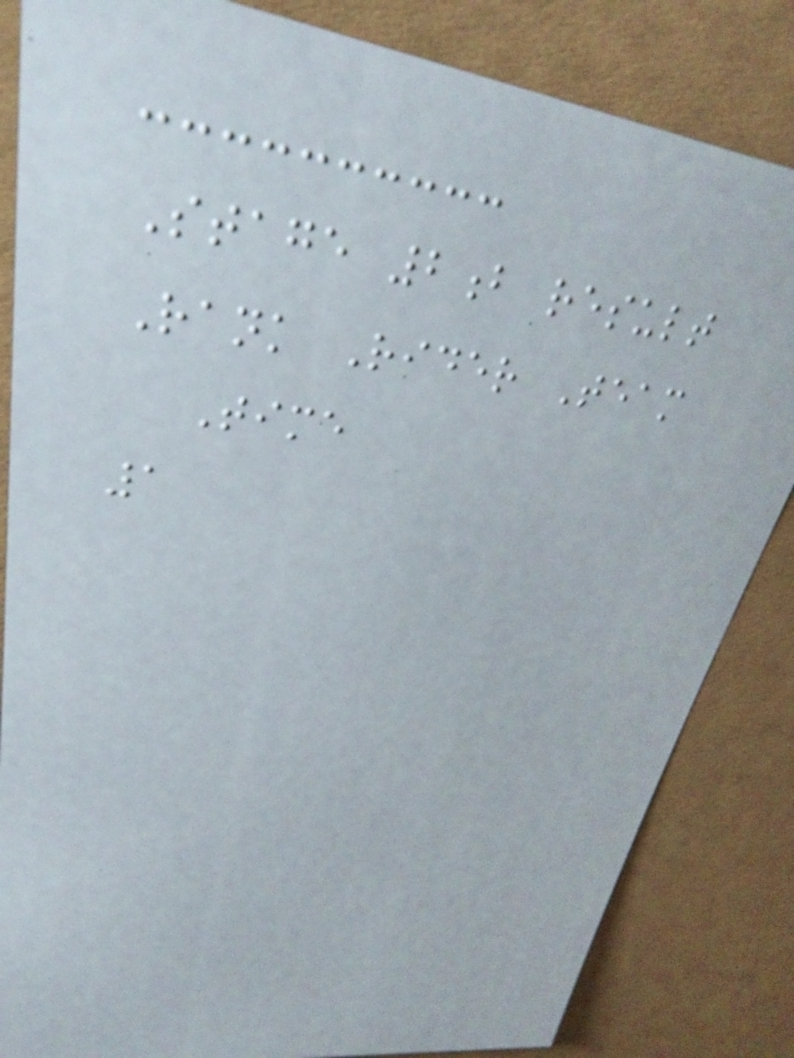Stage 2b result
Rank Rider Team
Time
1
